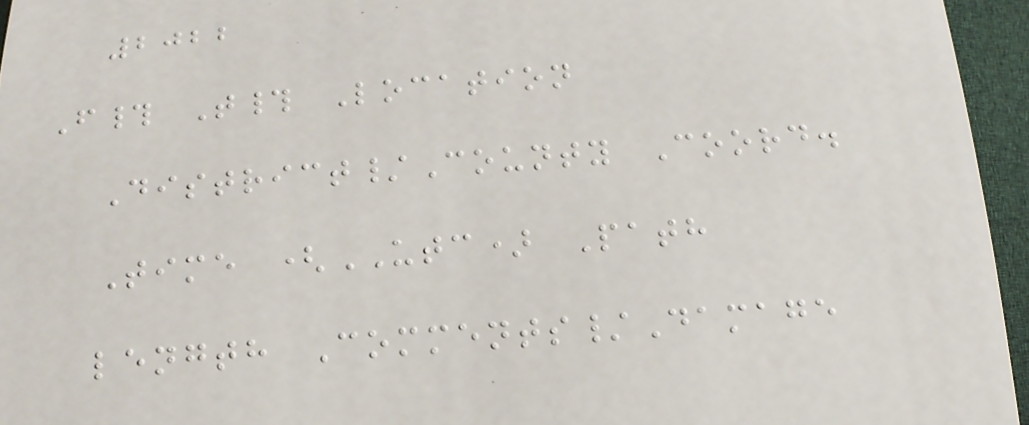2022
F# T# Location
District/County Coord.
Time (UTC) Path
length Comments/Damage
